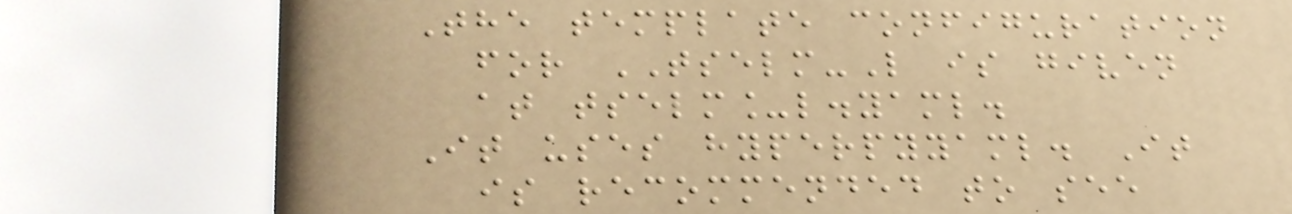The template configuration
for TSELM-L is given
at tselm_l.yaml.
It uses hyperpyyaml. It
is recommended to see
